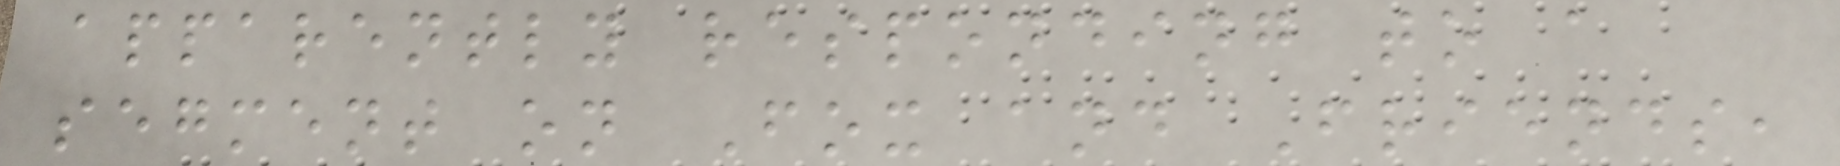apparently responding to a
segment on Fox and Friends,
